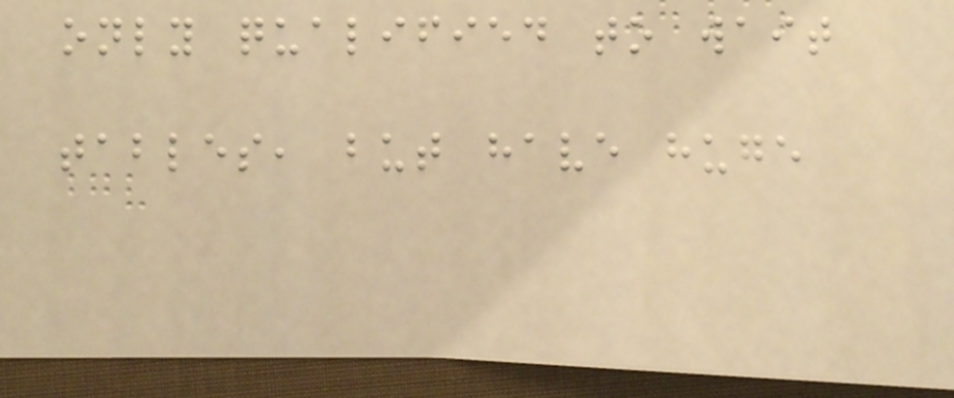only qualified to wait
tables, but have huge
